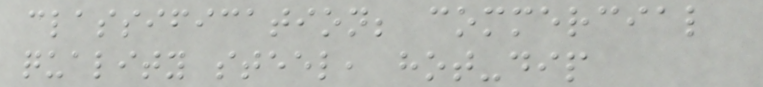classification; commercial
quality steel, hot-dip
